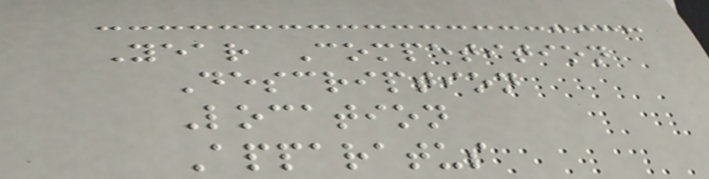Year Competition
Description
Location
Apparatus
